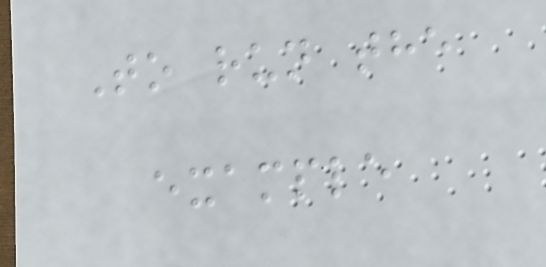To run the
example
